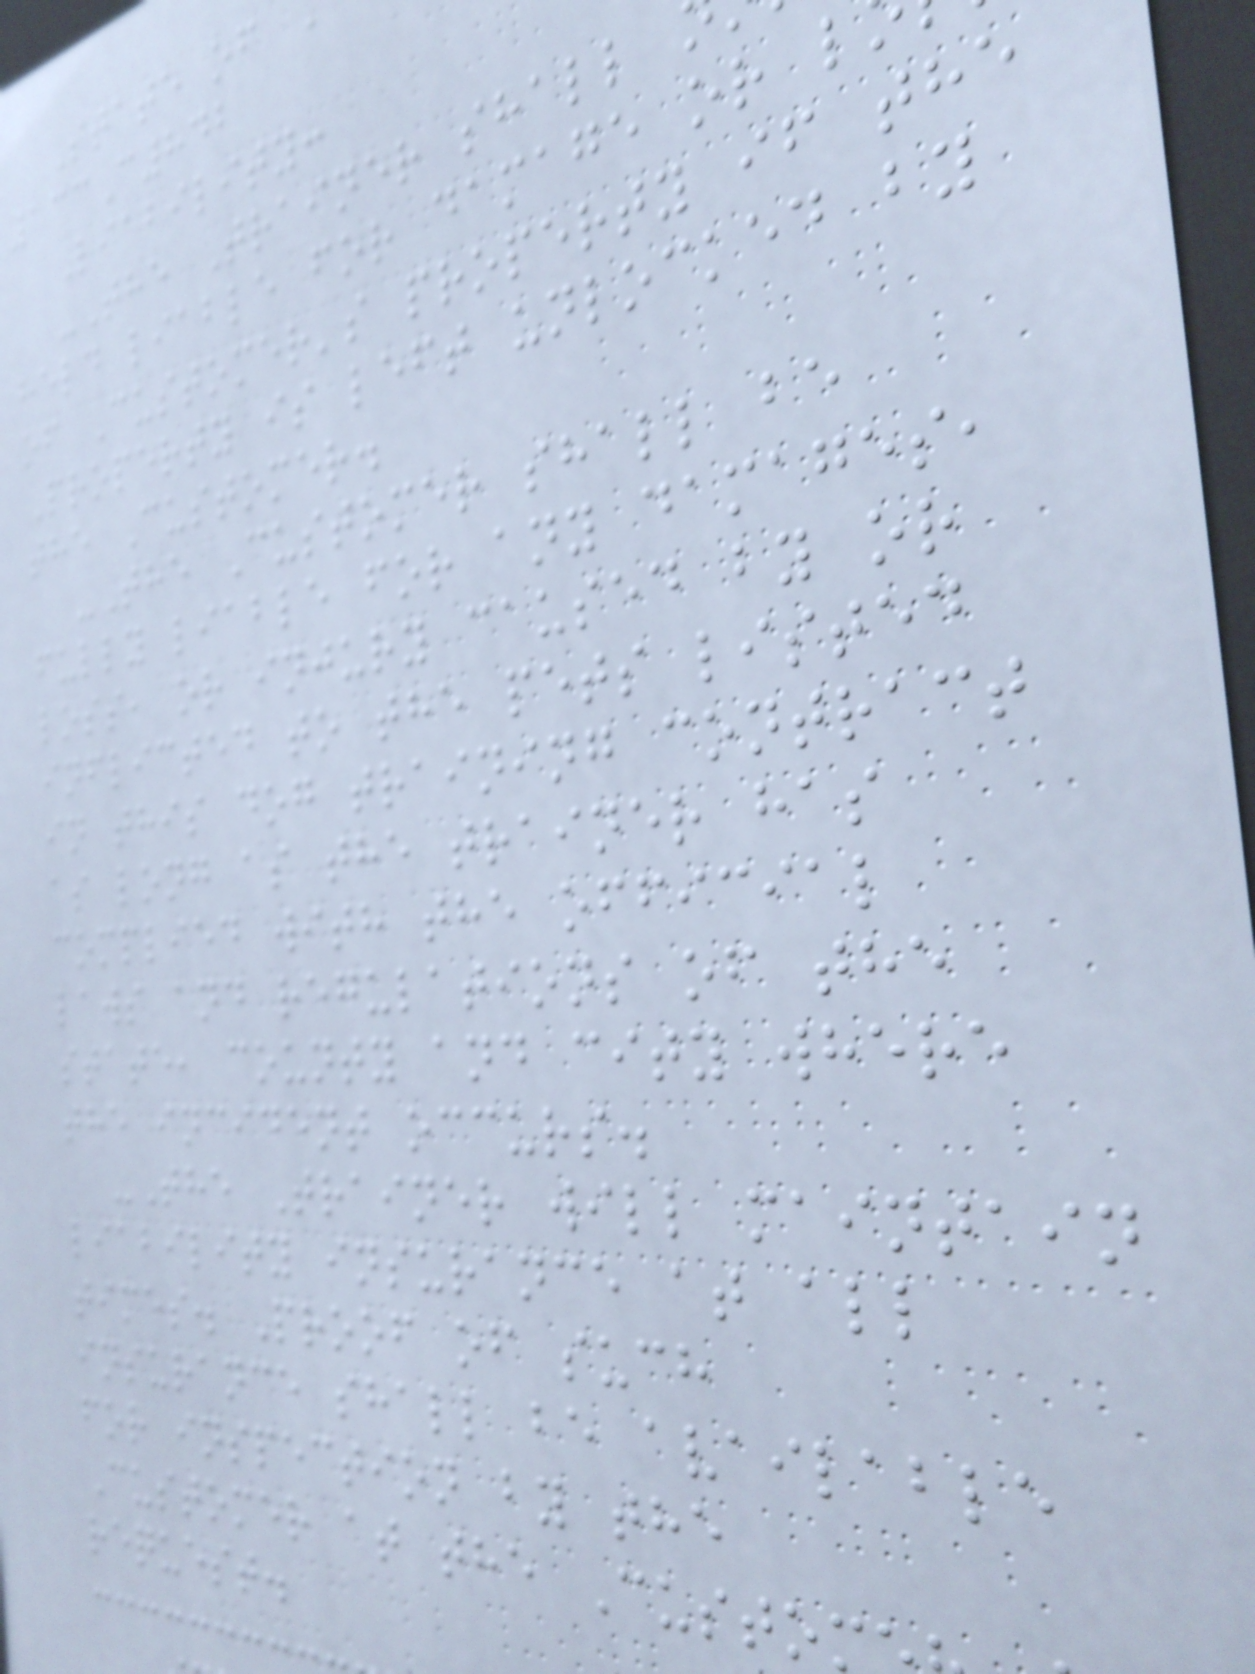State of
133C842
Liability:
-The Trainer shall
held liable for damage or l
of Customer's property if the
Property is left unlocked by
the Customer.
-The Customer shall be
fully liable for any damages,
loss, or injury caused by or
inflicted to the pets listed
in this dog training contract
as long as the trainer has
complied with the official
laws and regulations of the
state, county and city where
the incident occurs.
-The Trainer will maintain
liability insurance at all
times. Proof of such
insurance shall be available
for inspection by the
Customer at the Custo
request.
